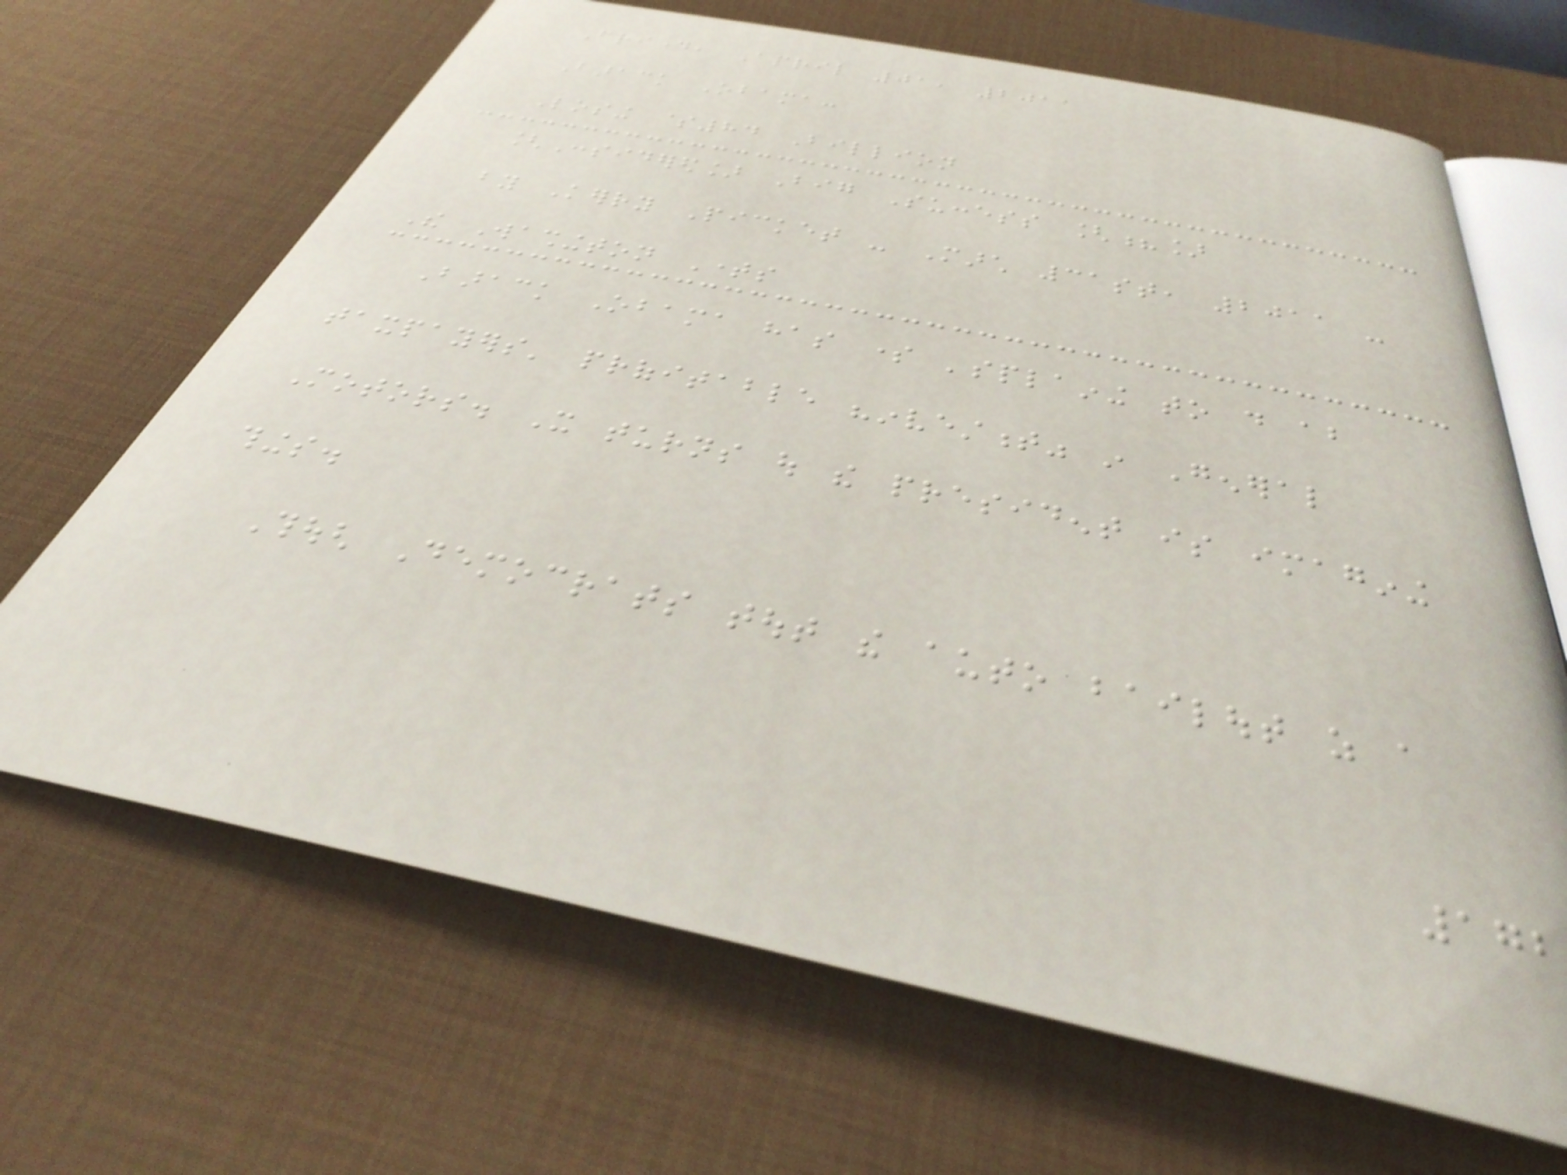Friday, April 01, 2011
Barack Obama:
Losing $84 Billion
[Considered] Big Success [?]
by Kerry Picket - March 31st, 2011 -
The Washington Times
Barack Obama has some 'splaining to do about
taxpayers' profitable "investment" in General
Motors. It turns out the president is imagining
things.
Though Democrats tout the auto bailout as a
172
